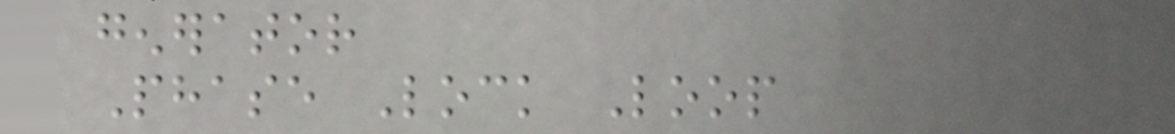generator
Phase Lock Loop
